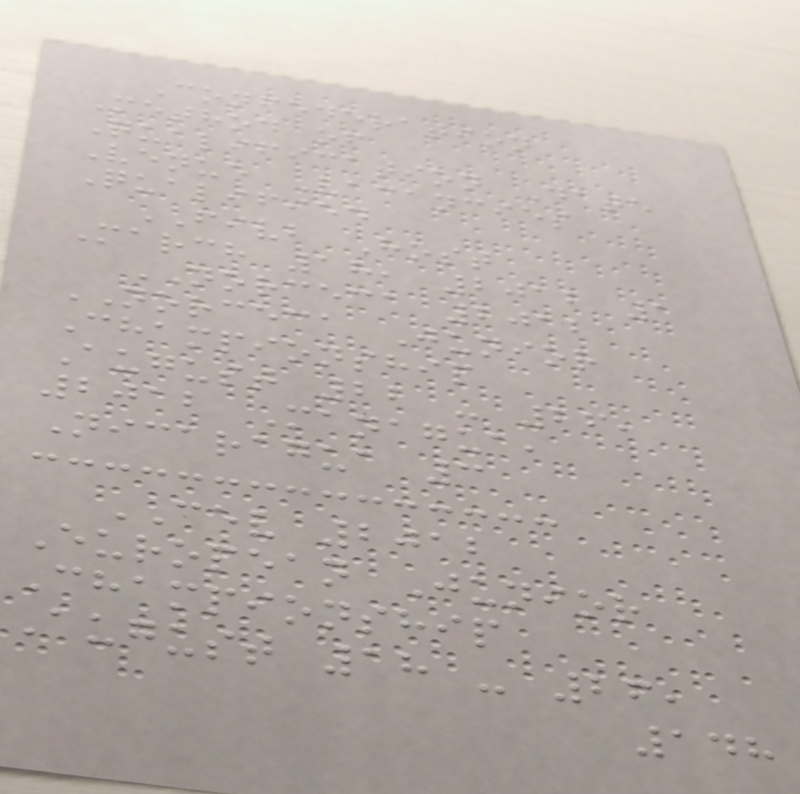Confederation
Method of
Qualification Date
Venue Vacancies
Qualified
FIVB Host
March 18, 2012 1
NORCECA 2012
NORCECA Junior
Championship
August 22 - 26,
2012 Managua,
Nicaragua 3
CEV 2012
European Junior
Championship
August 18 - 26,
148
